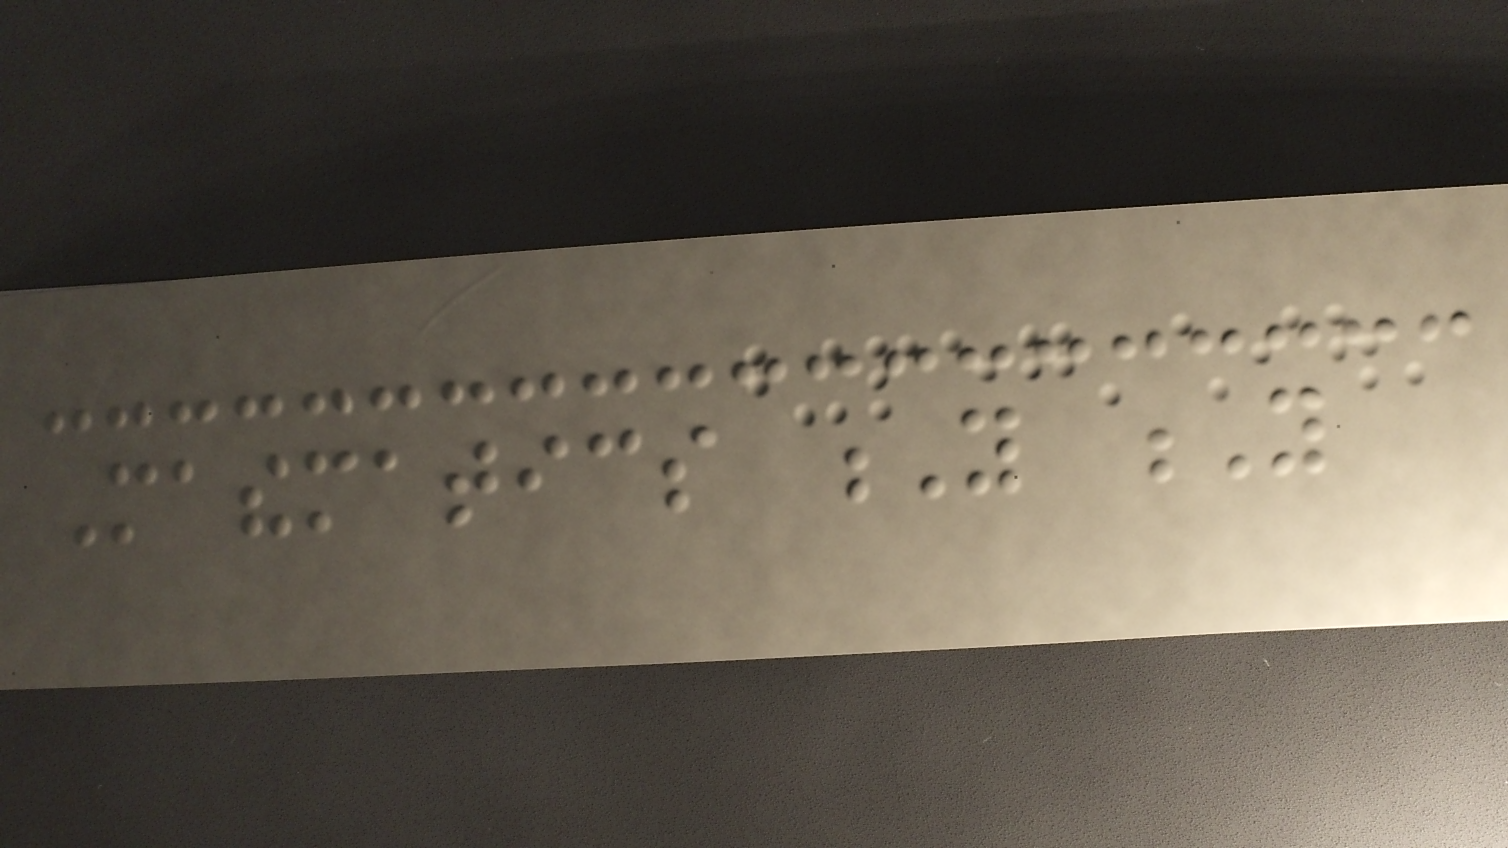Mathematics Y Y
